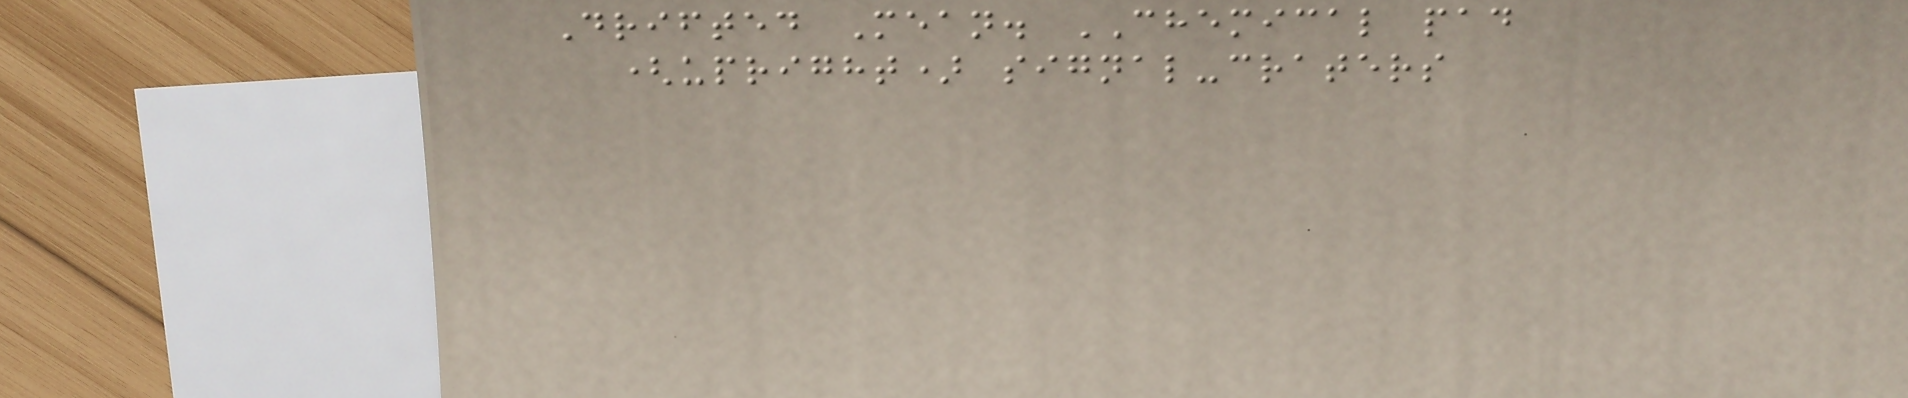Drifted Mean. CHEMICAL pad
(upright) signal-craters
